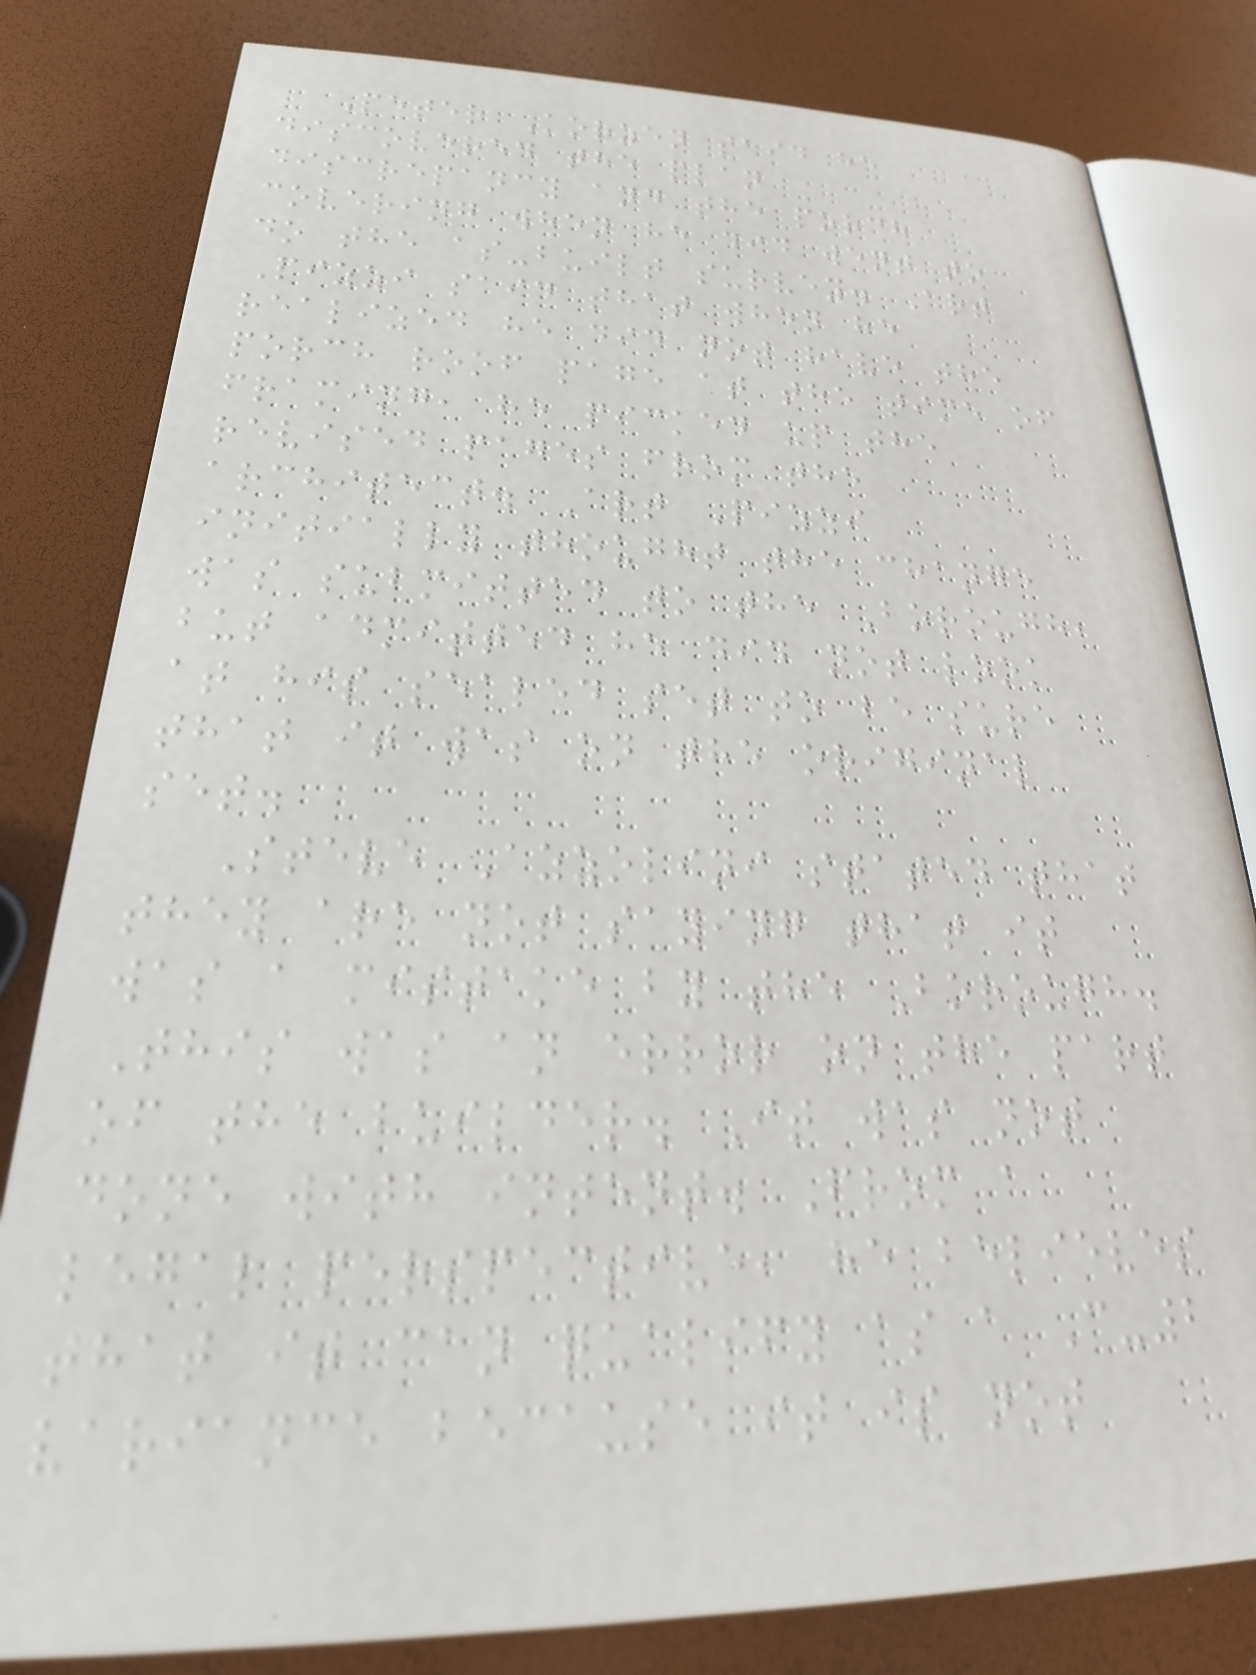Peter Korzen said he
discovered the plan
discrepancy and the porch
covering when he did went to
do the as-built survey. Art
Pizzi said that when he
realized he did not have the
porch roof page at the time of
framing, he picked up the
revised pages from the
architect. Art Pizzi
initially thought the change
was submitted to the Borough,
but admitted he did not look
at his sealed set to be sure
that it was on the original
set.
Steve Azzolini stated that
they are not saying that it
was a mistake by the Borough.
This was an error on the part
of the builder. It was not
done with intent. From a
legal perspective, he believes
that it can qualify as a C-2
variance because it is not
